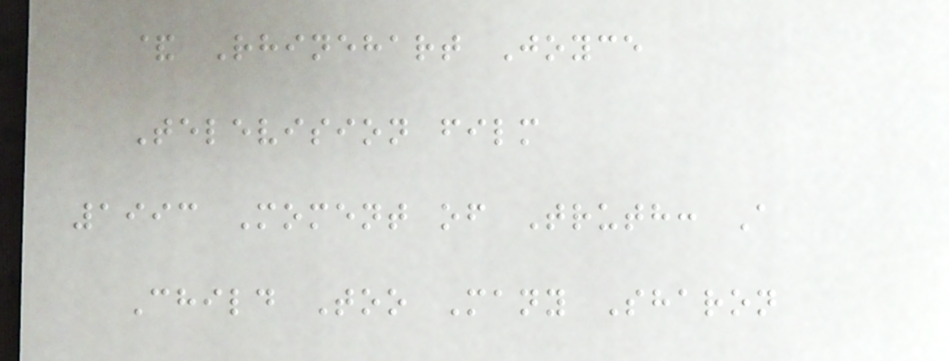& Rhinehart Joyce
Television film
1993 Moment of Truth: A
Child Too Many Sharon
